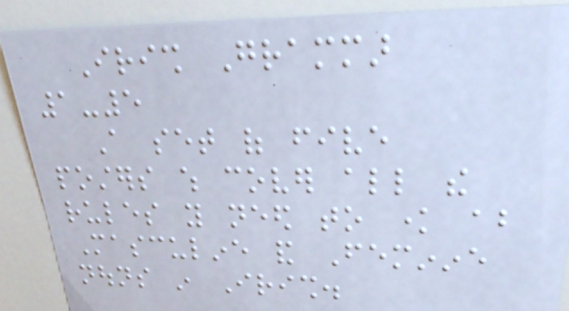Irish Grammar
1-5
A set of five
posters which cover all the
rules you need to know about
Masculine and Feminine
nouns in Irish.
